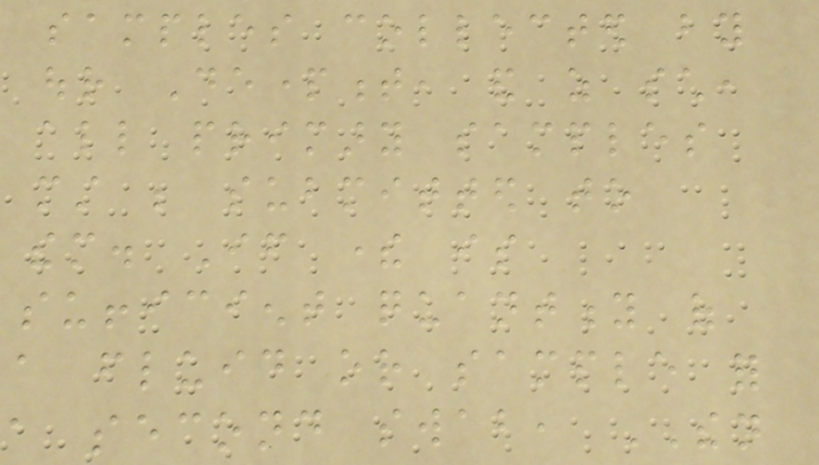samples collected by
our Department, and as such,
all primary samples
must be submitted to
them. If there is
sufficient quantity of
a fluid or sample for
a second swab, THEN
